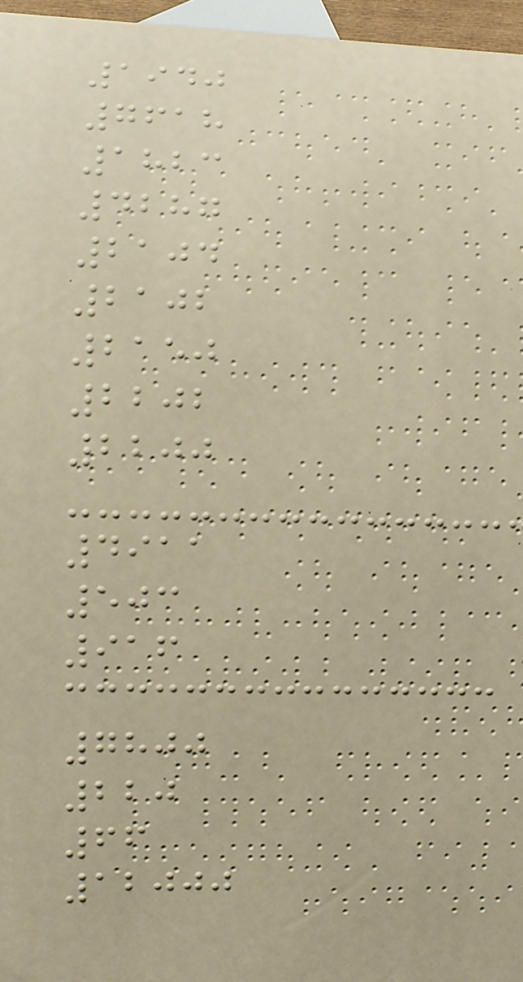1940
7618
1823
4287
2104
2102
2150
2202
2200
4911
503
916
7800
220
66
12000
